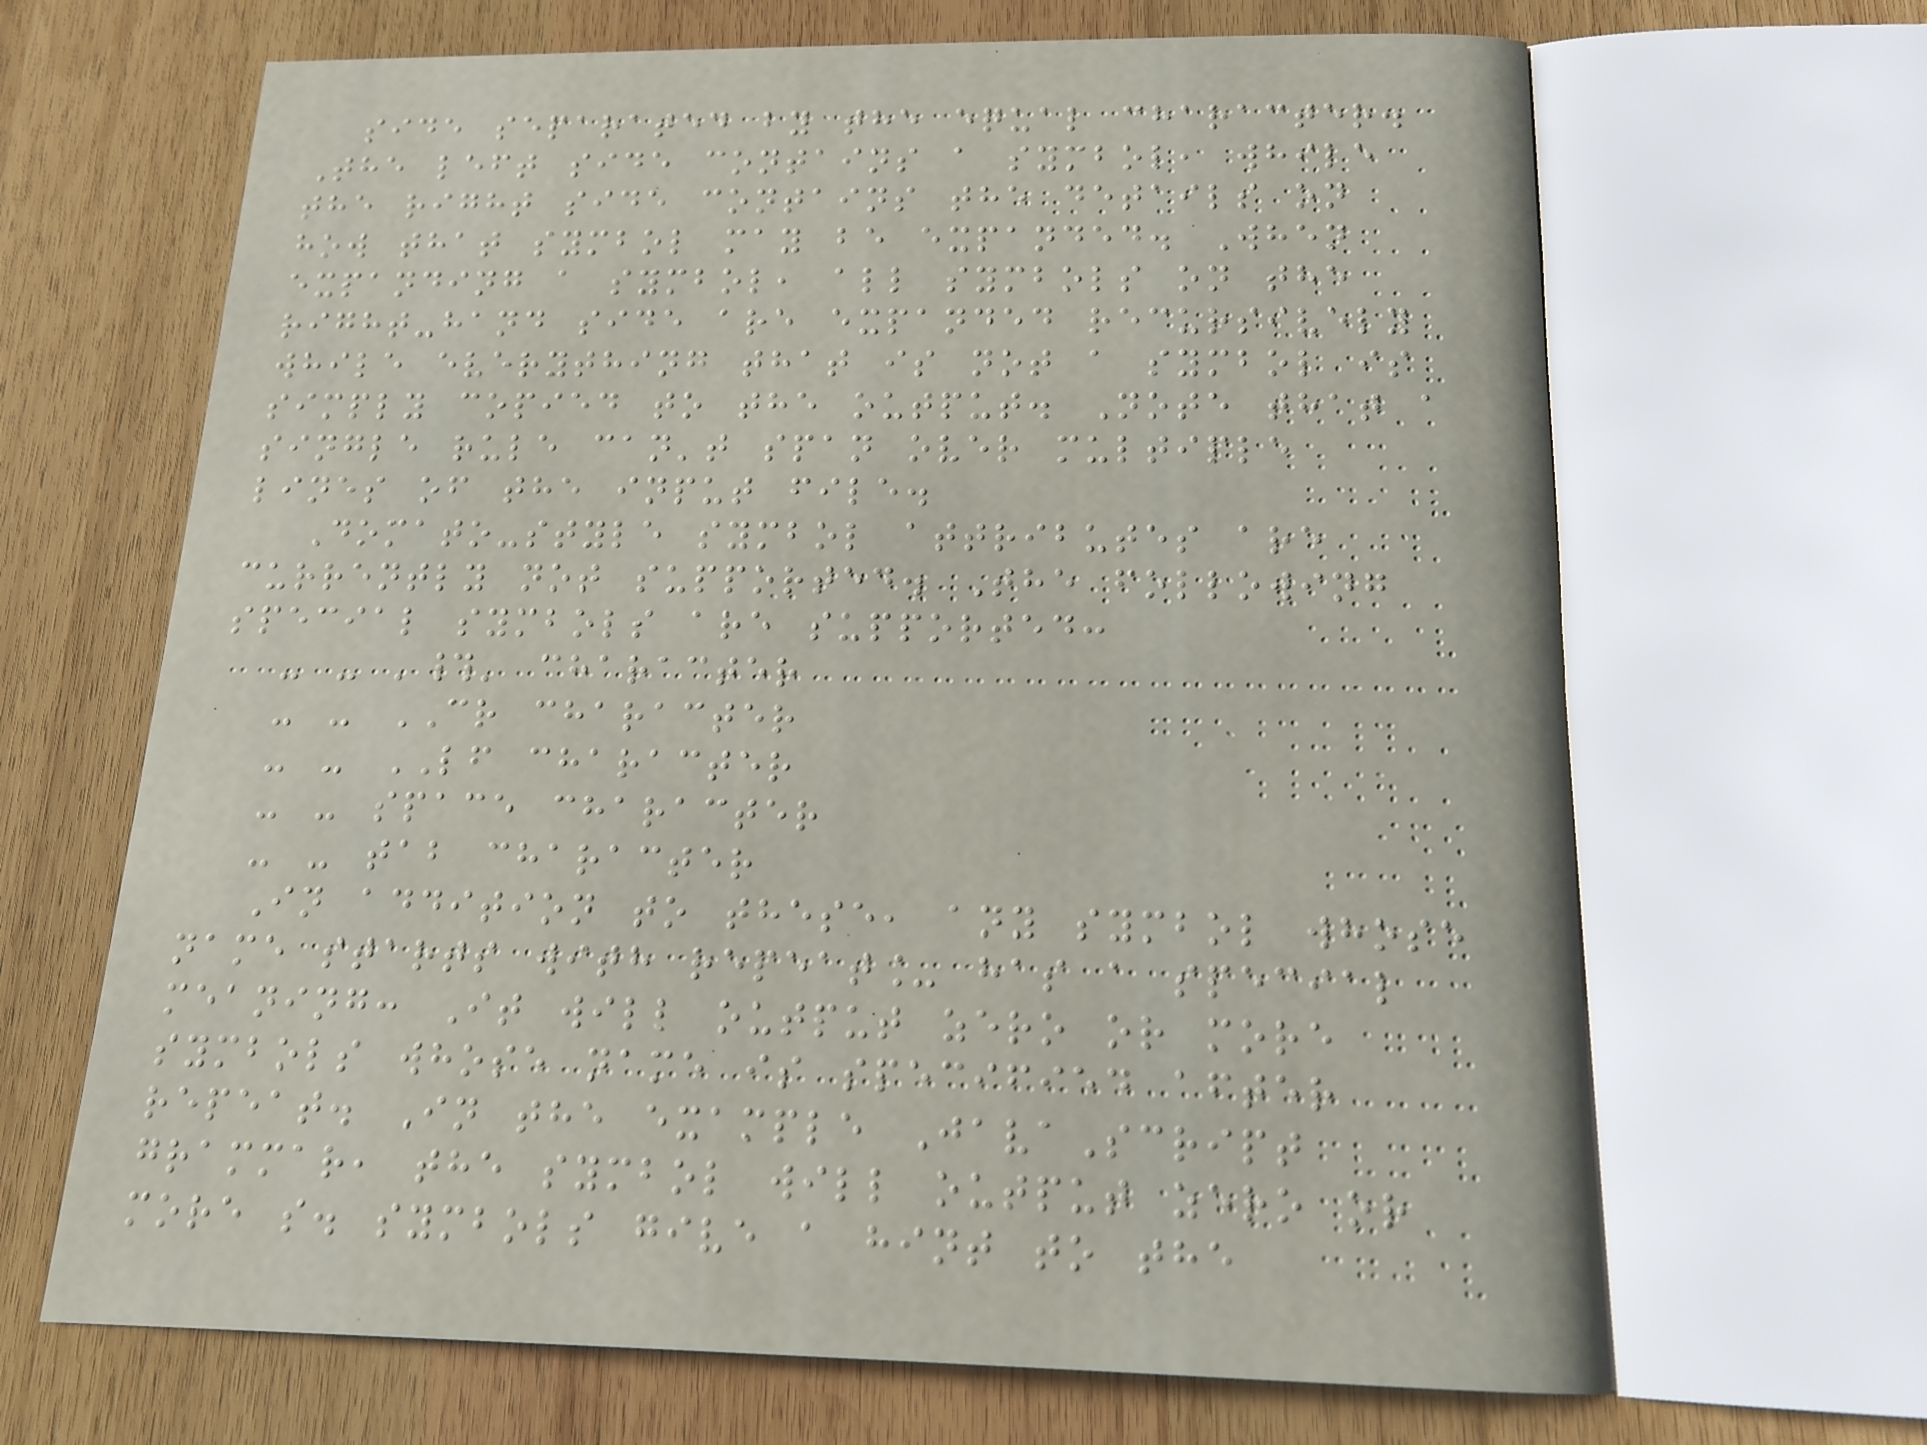side separated by the equal character.
The left side contains a symbol, while
the right side contains the details on
how that symbol may be expanded. When
expanding a symbol, all symbols on the
right-hand side are expanded recursively
while everything that is not a symbol is
simply copied to the output. Note that a
single rule can't span over multiple
lines of the input file.
Domato-style symbol attributes are
currently not supported. The following
special symbols are supported:
- - '#' character
- - CR character
- - LF character
- - space character
- - tab character
In addition to these, any symbol whose
name starts with repeat_ has a special
meaning: It will output zero or more
symbols whose name is specified after
repeat. In the example JavaScript
grammar, the symbol will output zero or
more s. symbols give a hint to the
